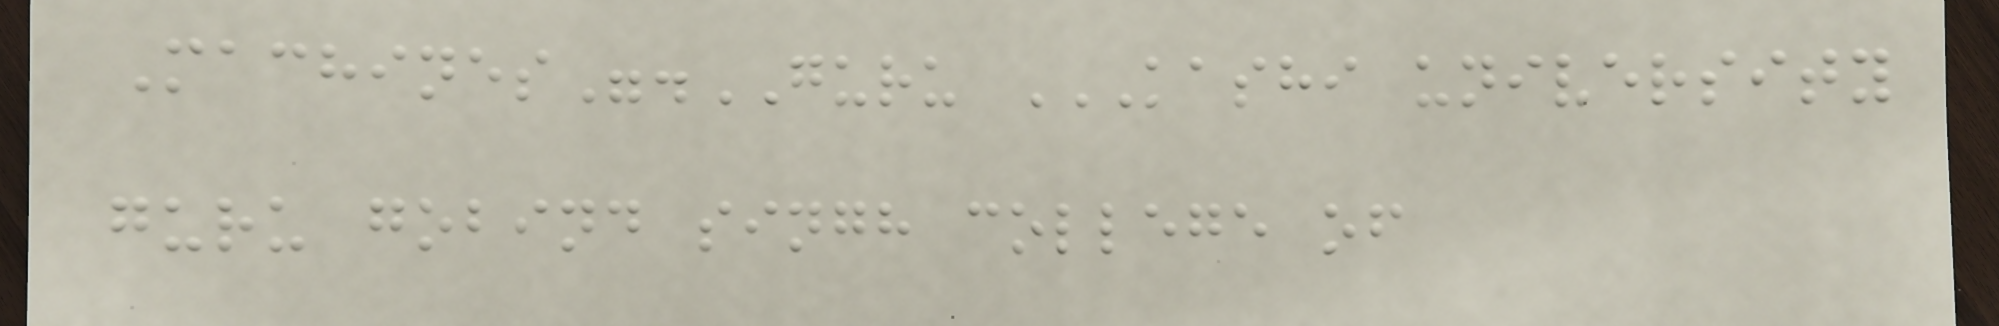Machines".GURU KASHI UNIVERSITY
GURU GOBIND SINGH COLLEGE OF
